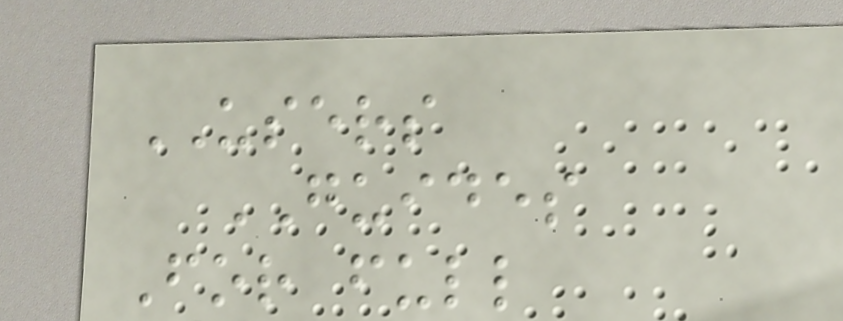USERS
GUIDES
For full
